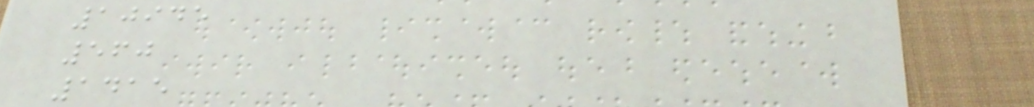10945
560
1415
